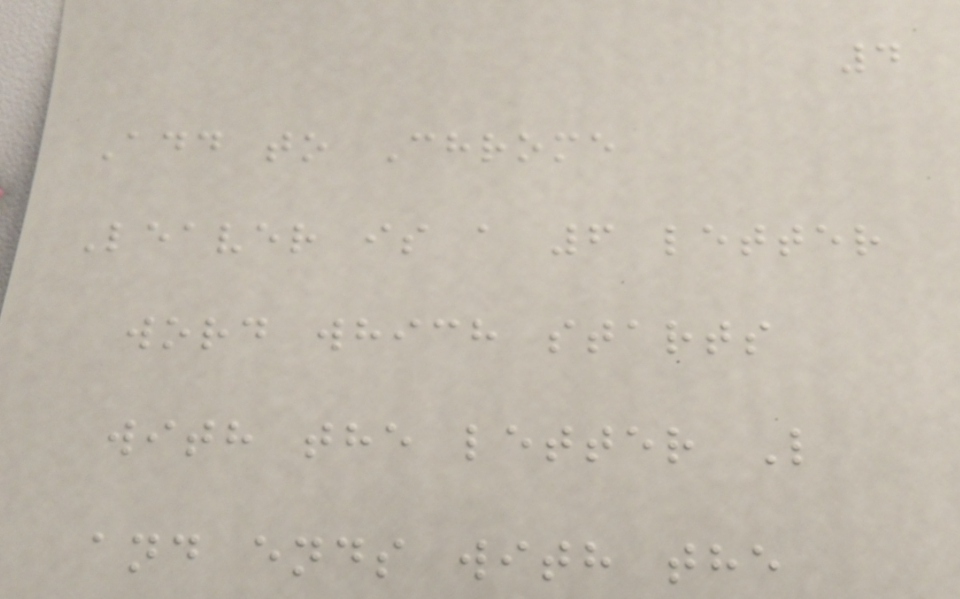4
Add to Chrome
Leaver is a 6 letter
word which starts
with the letter L
and ends with the
